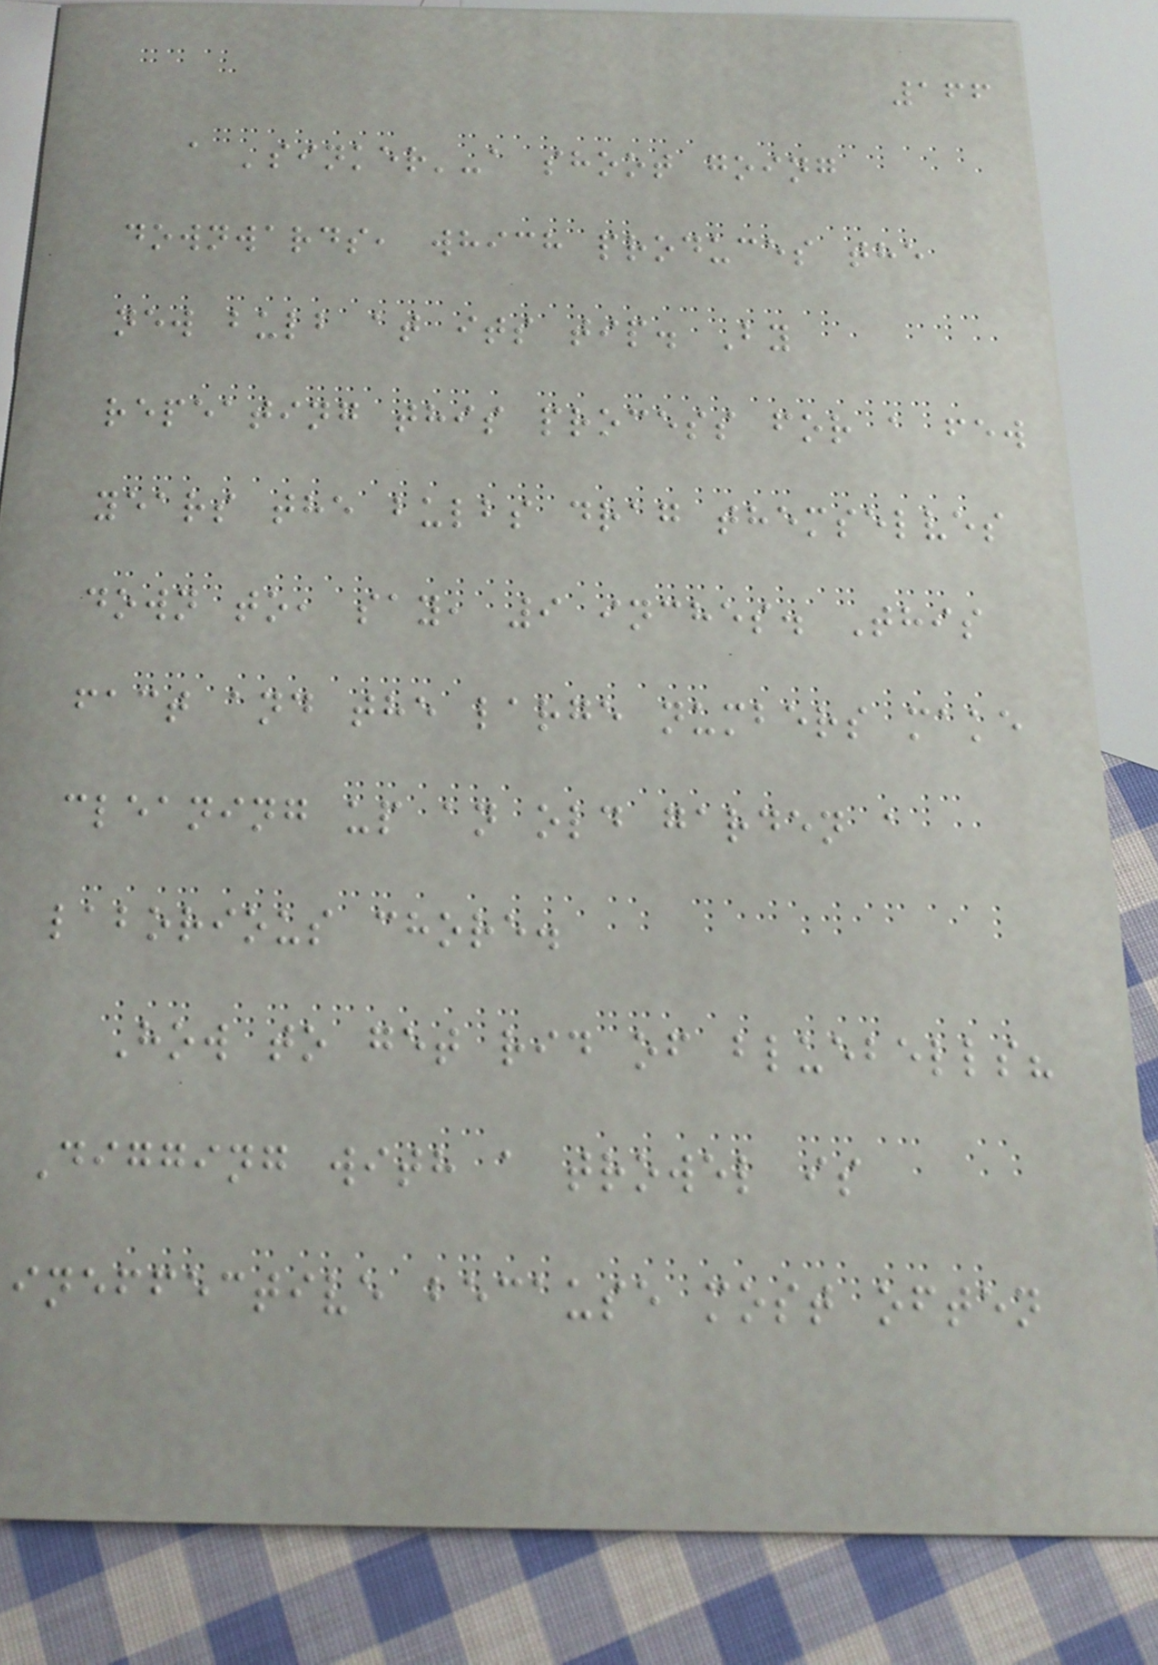166
a 'sinker'-a shoot going
downwards, which produces the
new bulb at its tip. By
repeating this process for a few
years the bulbs drag themselves
down to, say, 9 inches. This
fact and the large numbers make
cleaning up an old garden a
laborious chore.
How to get rid of bluebells?
Digging with a trowel is
ineffective because most often
